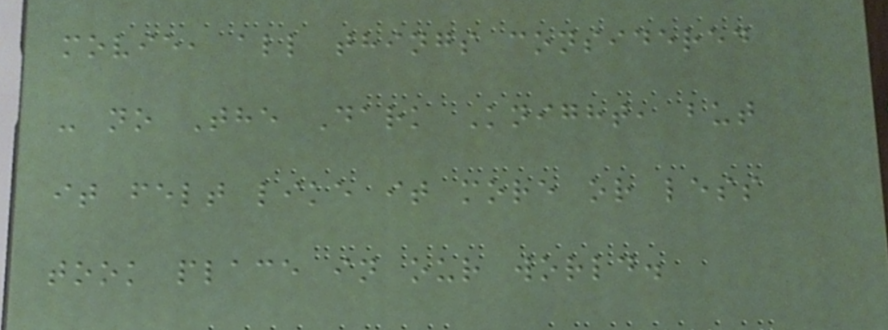movie, all things considered
- no The Dark Knight, but
it felt like it more or less
took place in our world.
